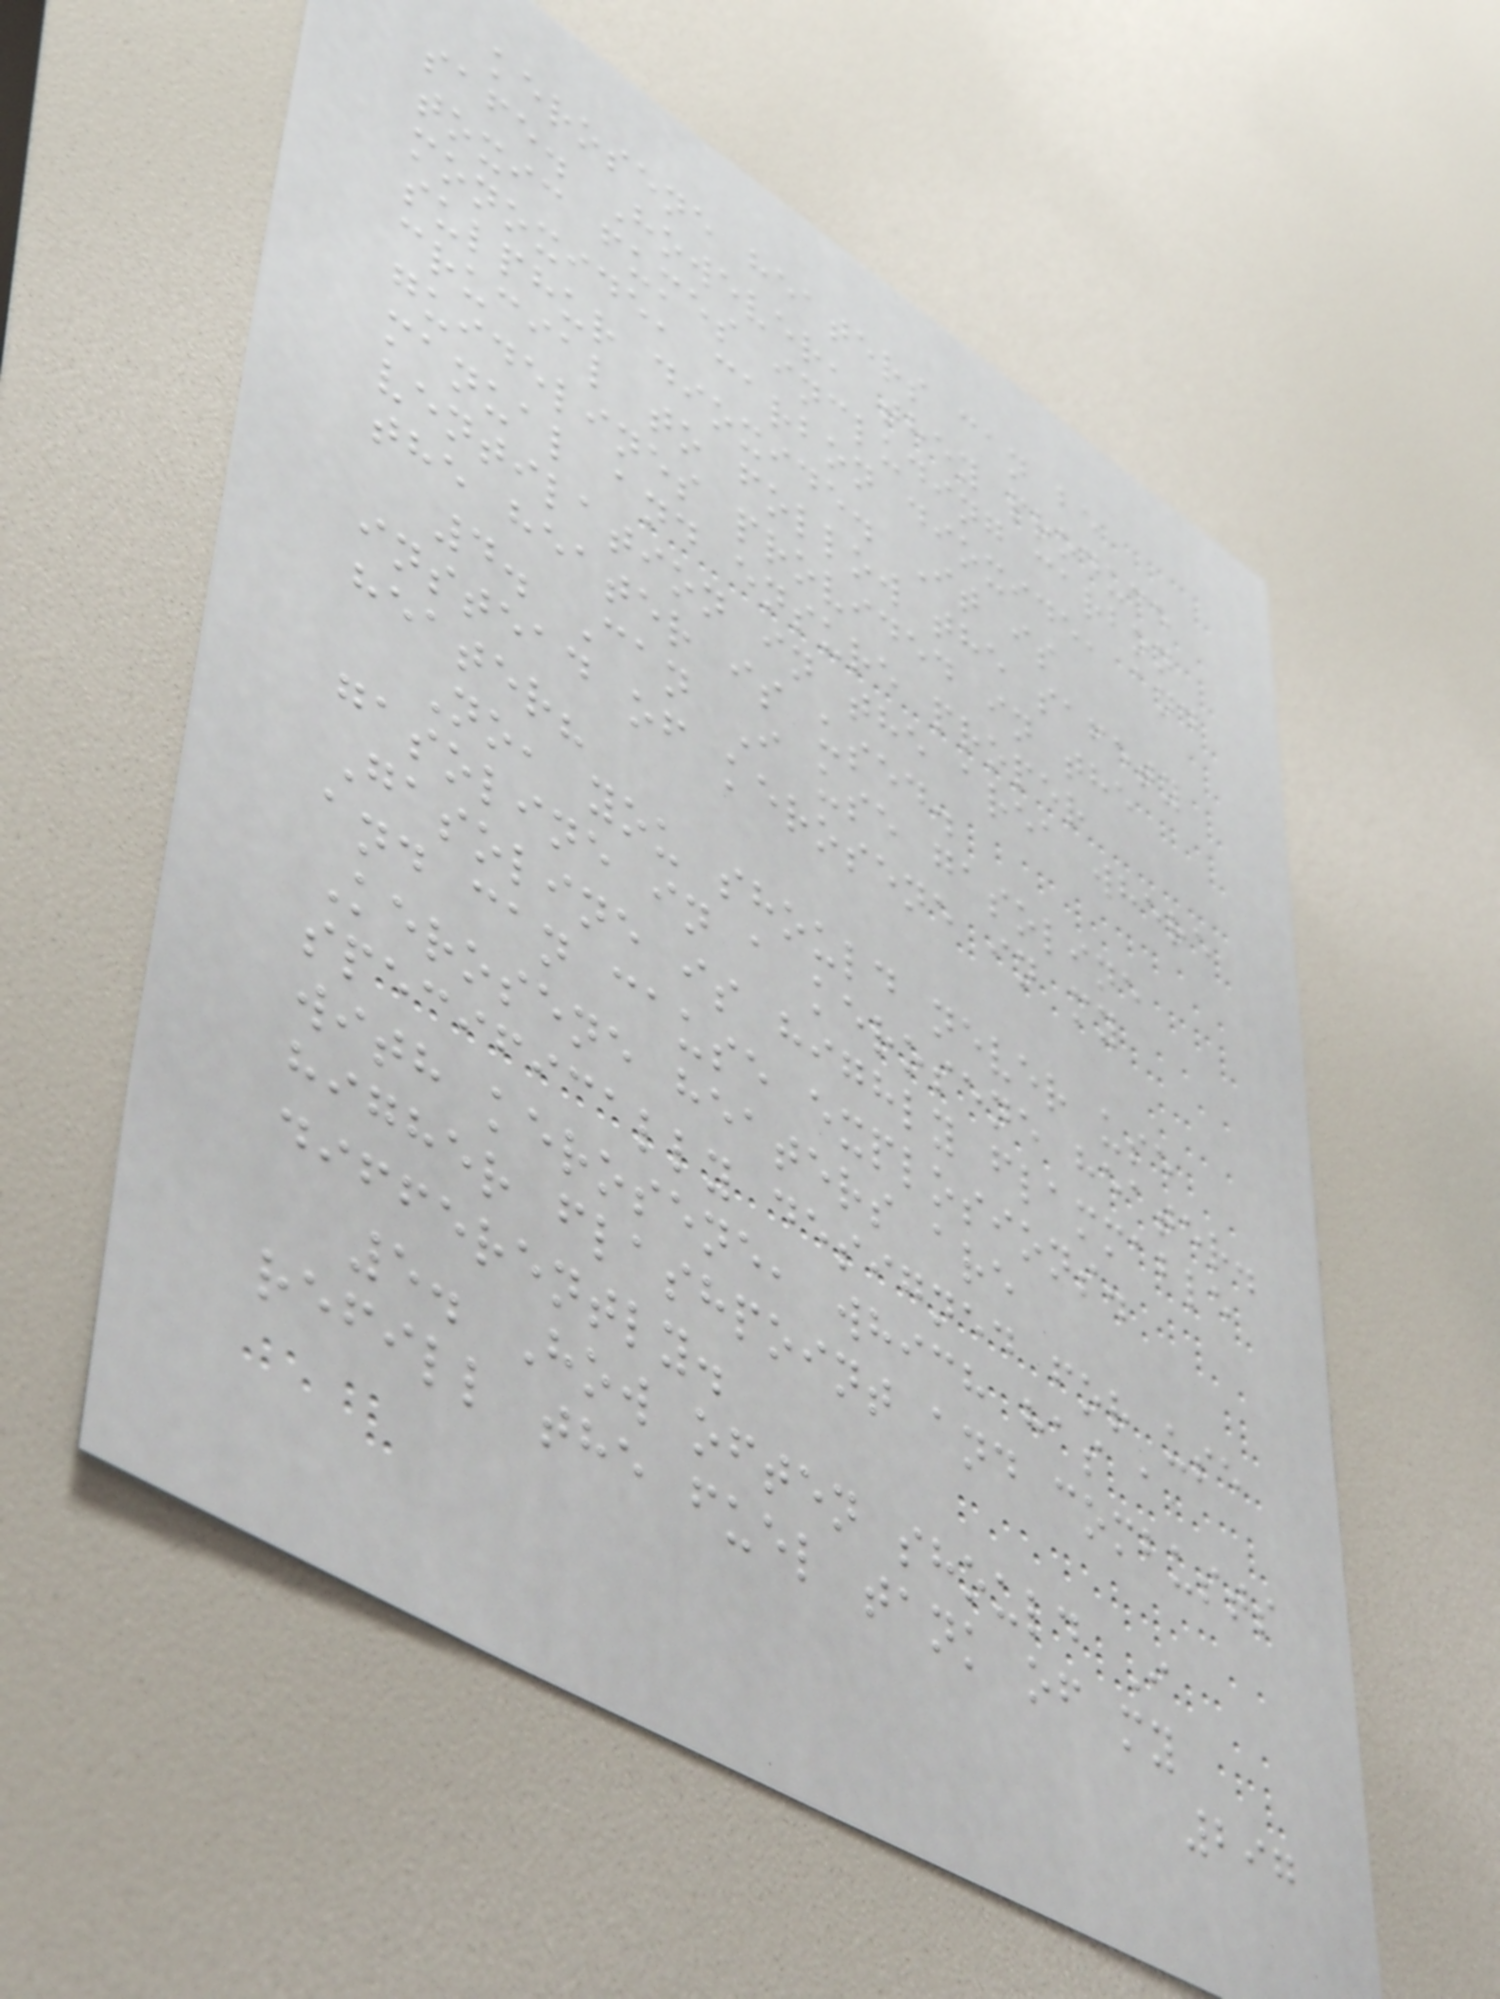kerosene heaters can be
safe. However, they produce
toxic fumes including carbon
monoxide, carbon dioxide, and
sulphur dioxide. It is
crucial to follow the safety
guidelines provided in the
manual and ensure proper
ventilation in the area where
the heater is used.
4. Can I use gasoline
instead of kerosene in my
heater?
No, you should never use
gasoline in a kerosene heater.
Gasoline is highly flammable
and can cause explosions.
Kerosene heaters are
specifically designed for use
with kerosene, which has a
higher flashpoint and combusts
differently.
5. How often should I
refill the fuel tank of my
297
